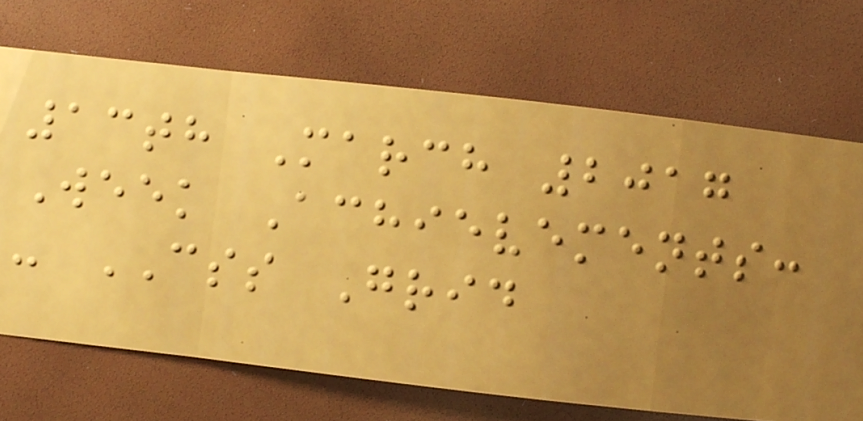13th March 2017
Week Achievements:
- CSS Grid
